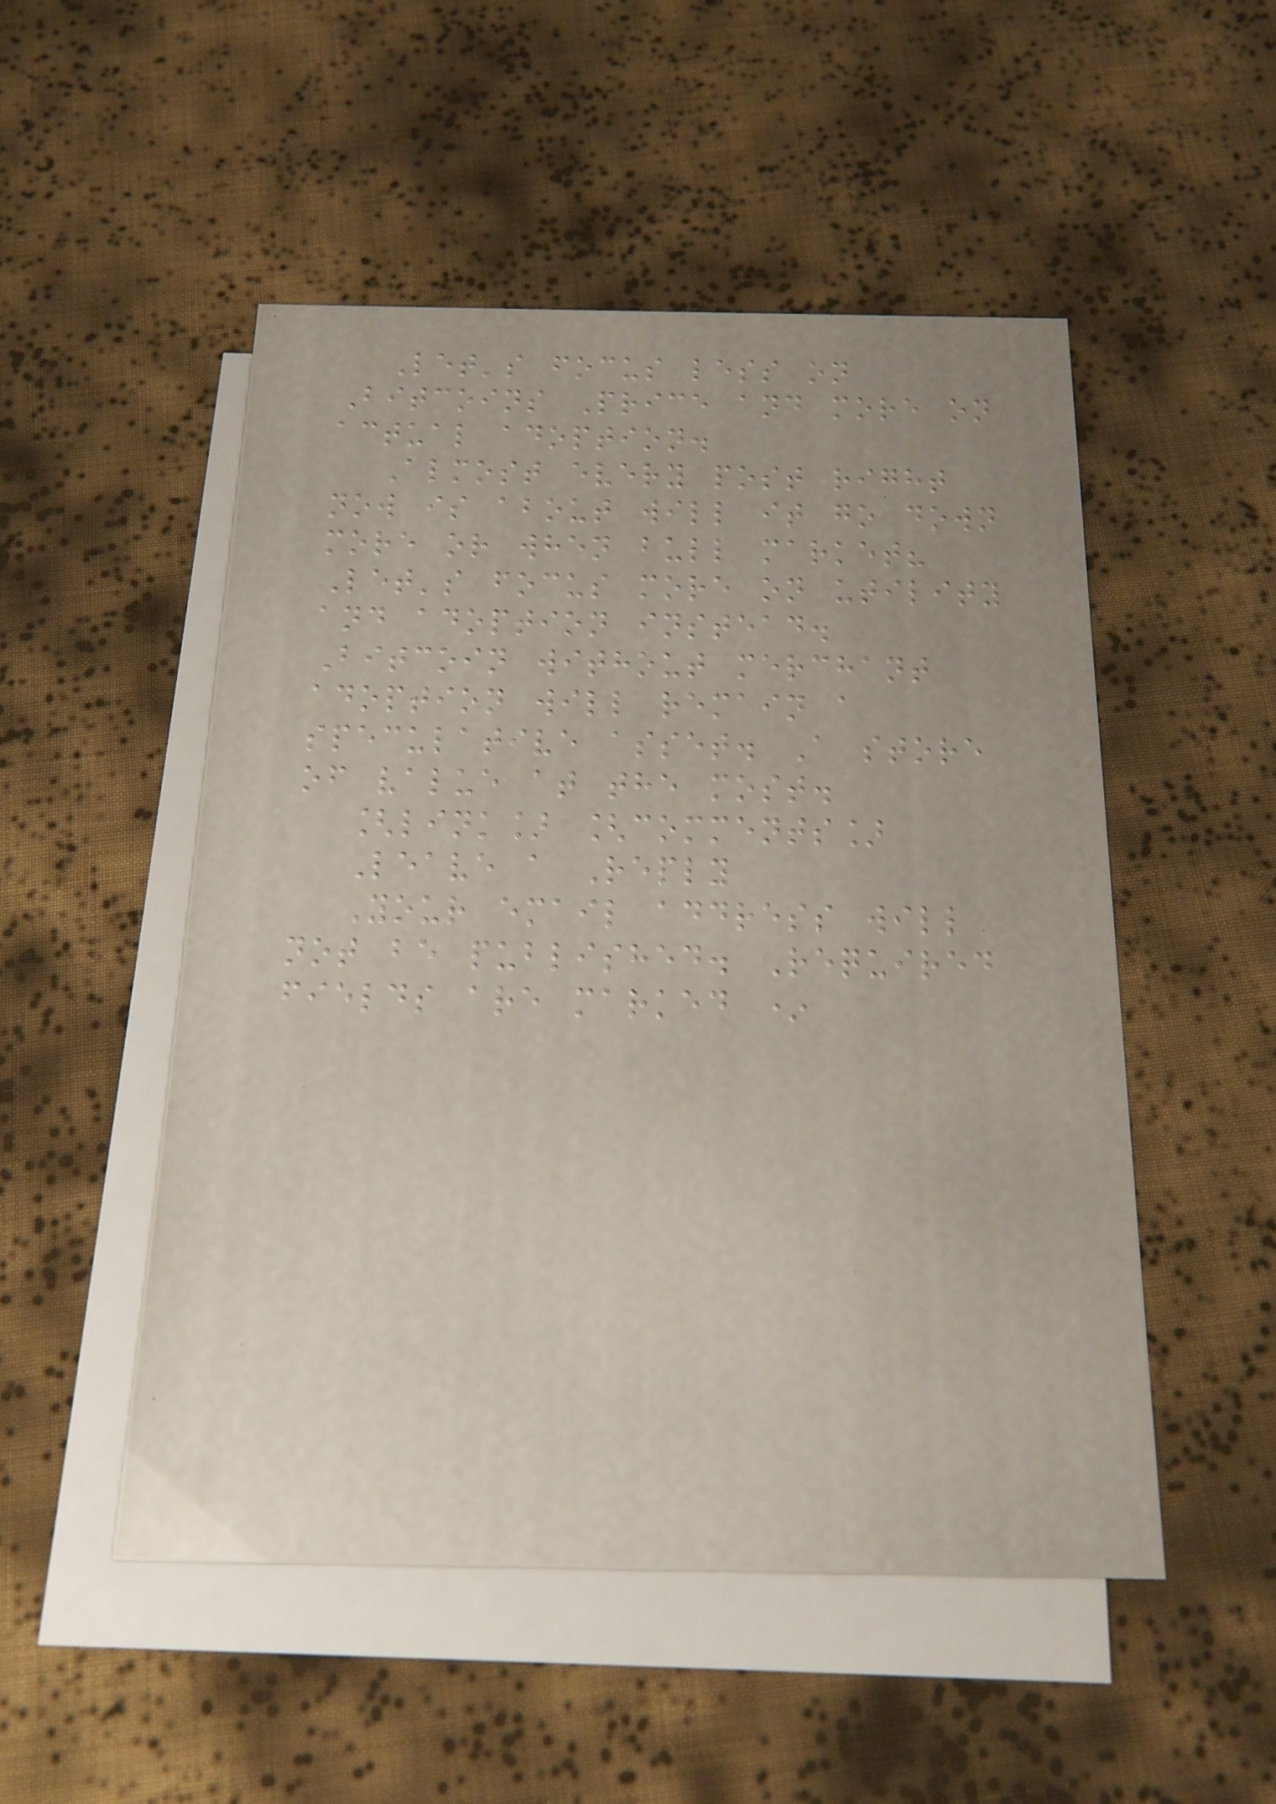Let's focus less on
Bitcoins Price and more on
actual adoption.
Almost every post right
now is about will it go down
more or when bull market?
Let's focus more on utility
and adoption instead.
Bitcoin without merchant
adoption will remain a
speculative asset. A store
of value at the most.
[link] [comments]
Leave a Reply
Your email address will
not be published. Required
fields are marked *
